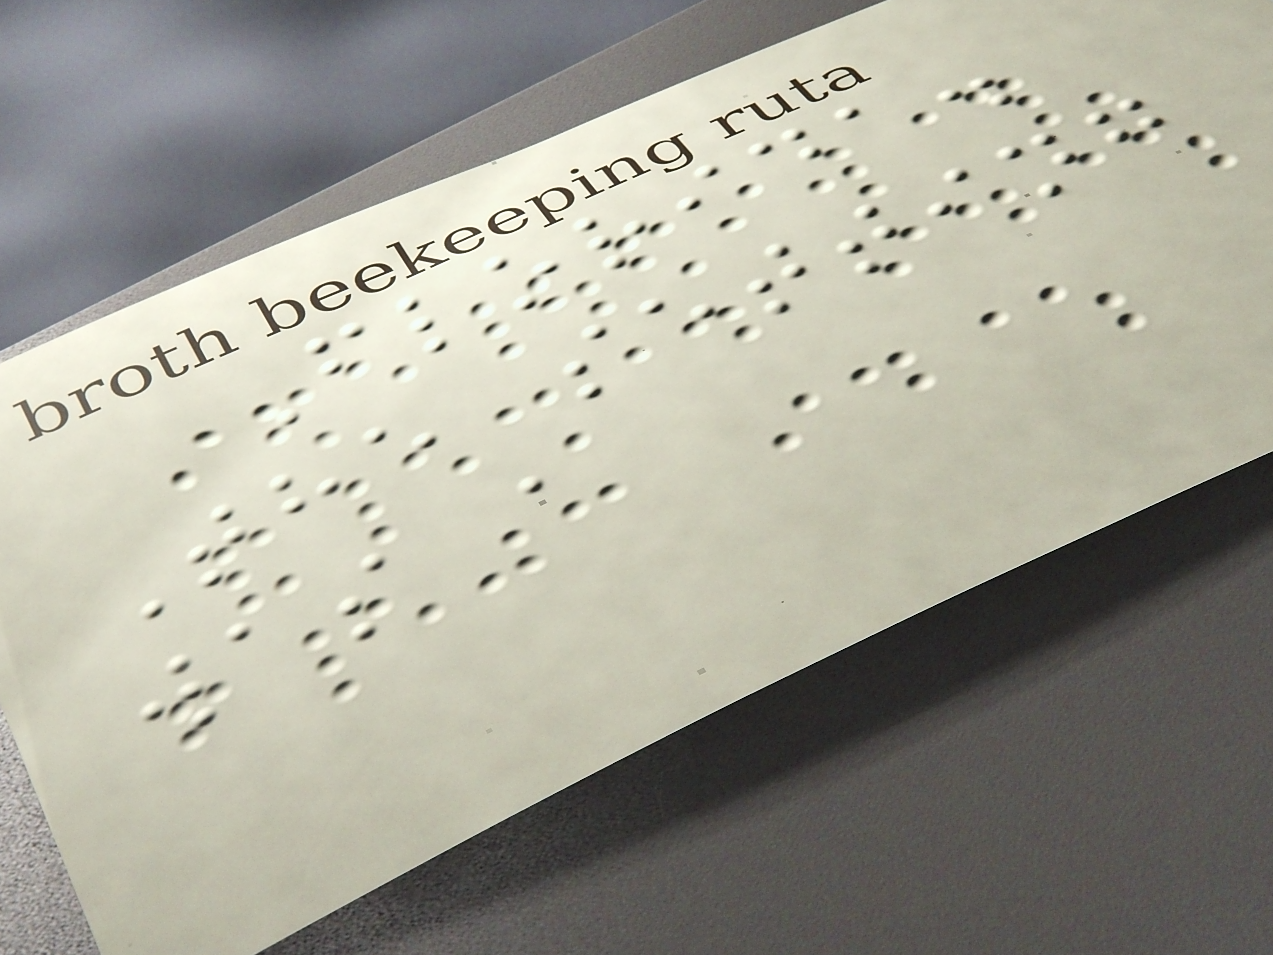Florida.
The setting
was a
